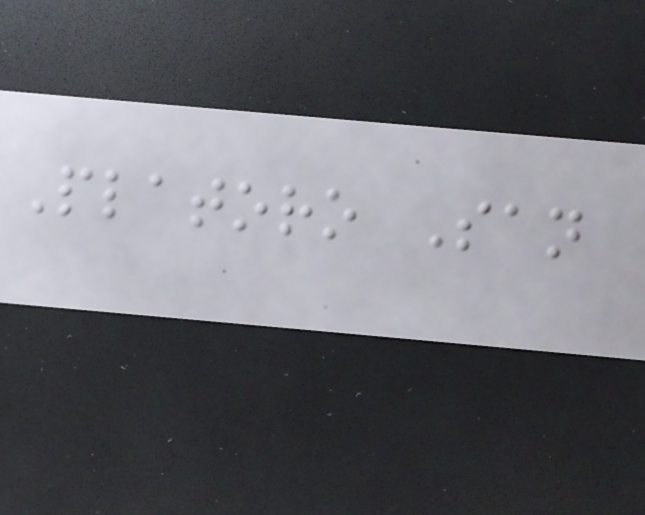Platoro San
